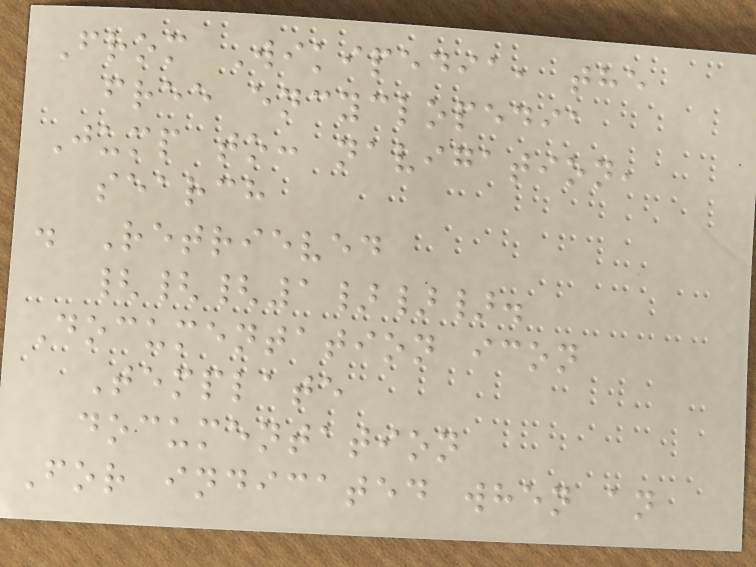From Wikipedia, the
free encyclopedia
Jump to: navigation,
search
. Retrieved
{{{1}}}.
Documentation icon
Template
documentation
For indicated when an
